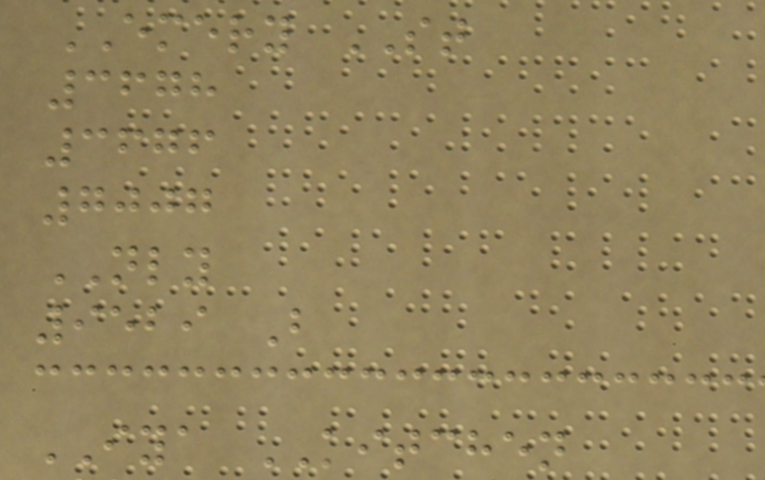EMERY ST
3678
3676
7007
NLY
9529 B
IYA KITCHEN
